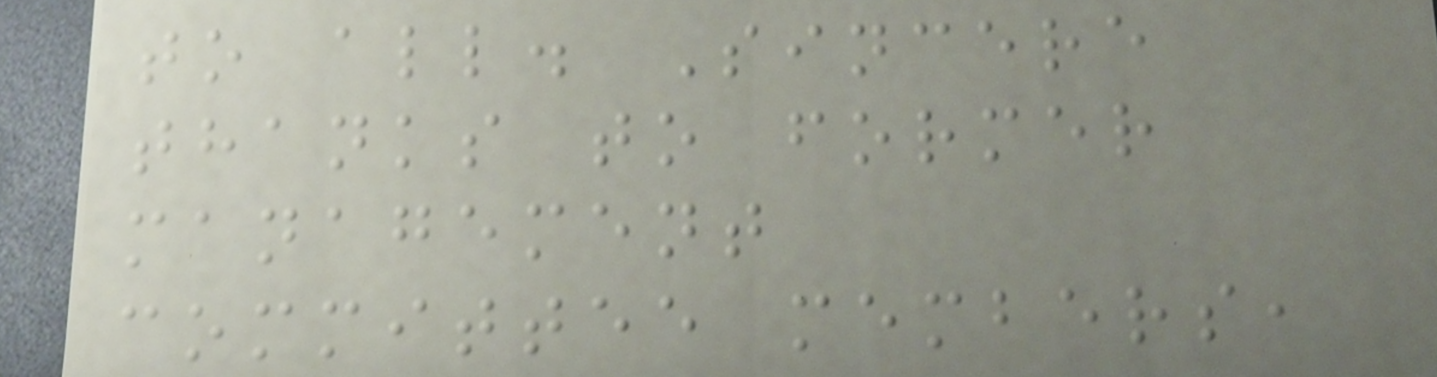to all. Sincere
thanks to former
management
committee members,
